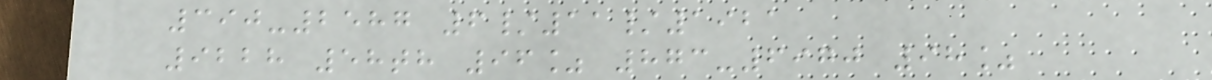390-2587 6/11/1921
9228 58th 96% 873-6970 98%
